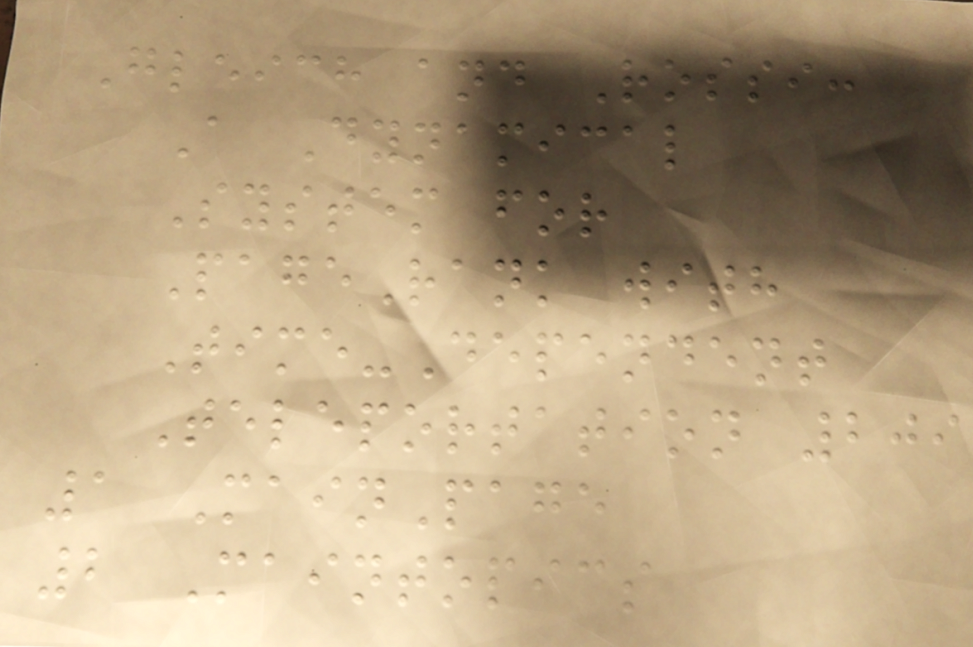Gleich and Rossi:
A Dynamical
System for
PageRank with
Time-Dependent
Teleportation 209
1 MainPage
2 Maintopics
